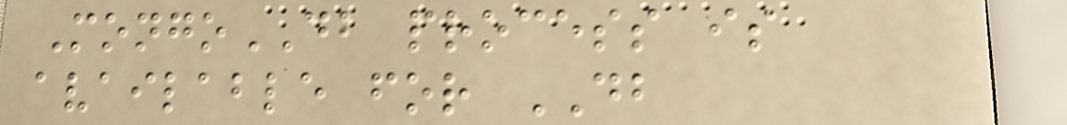MongoDB process is
available for DB
